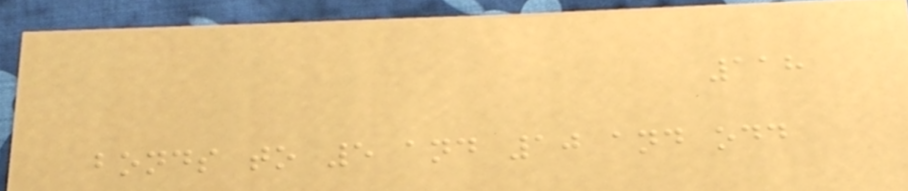118
bonds to 5 and 10 and odd
